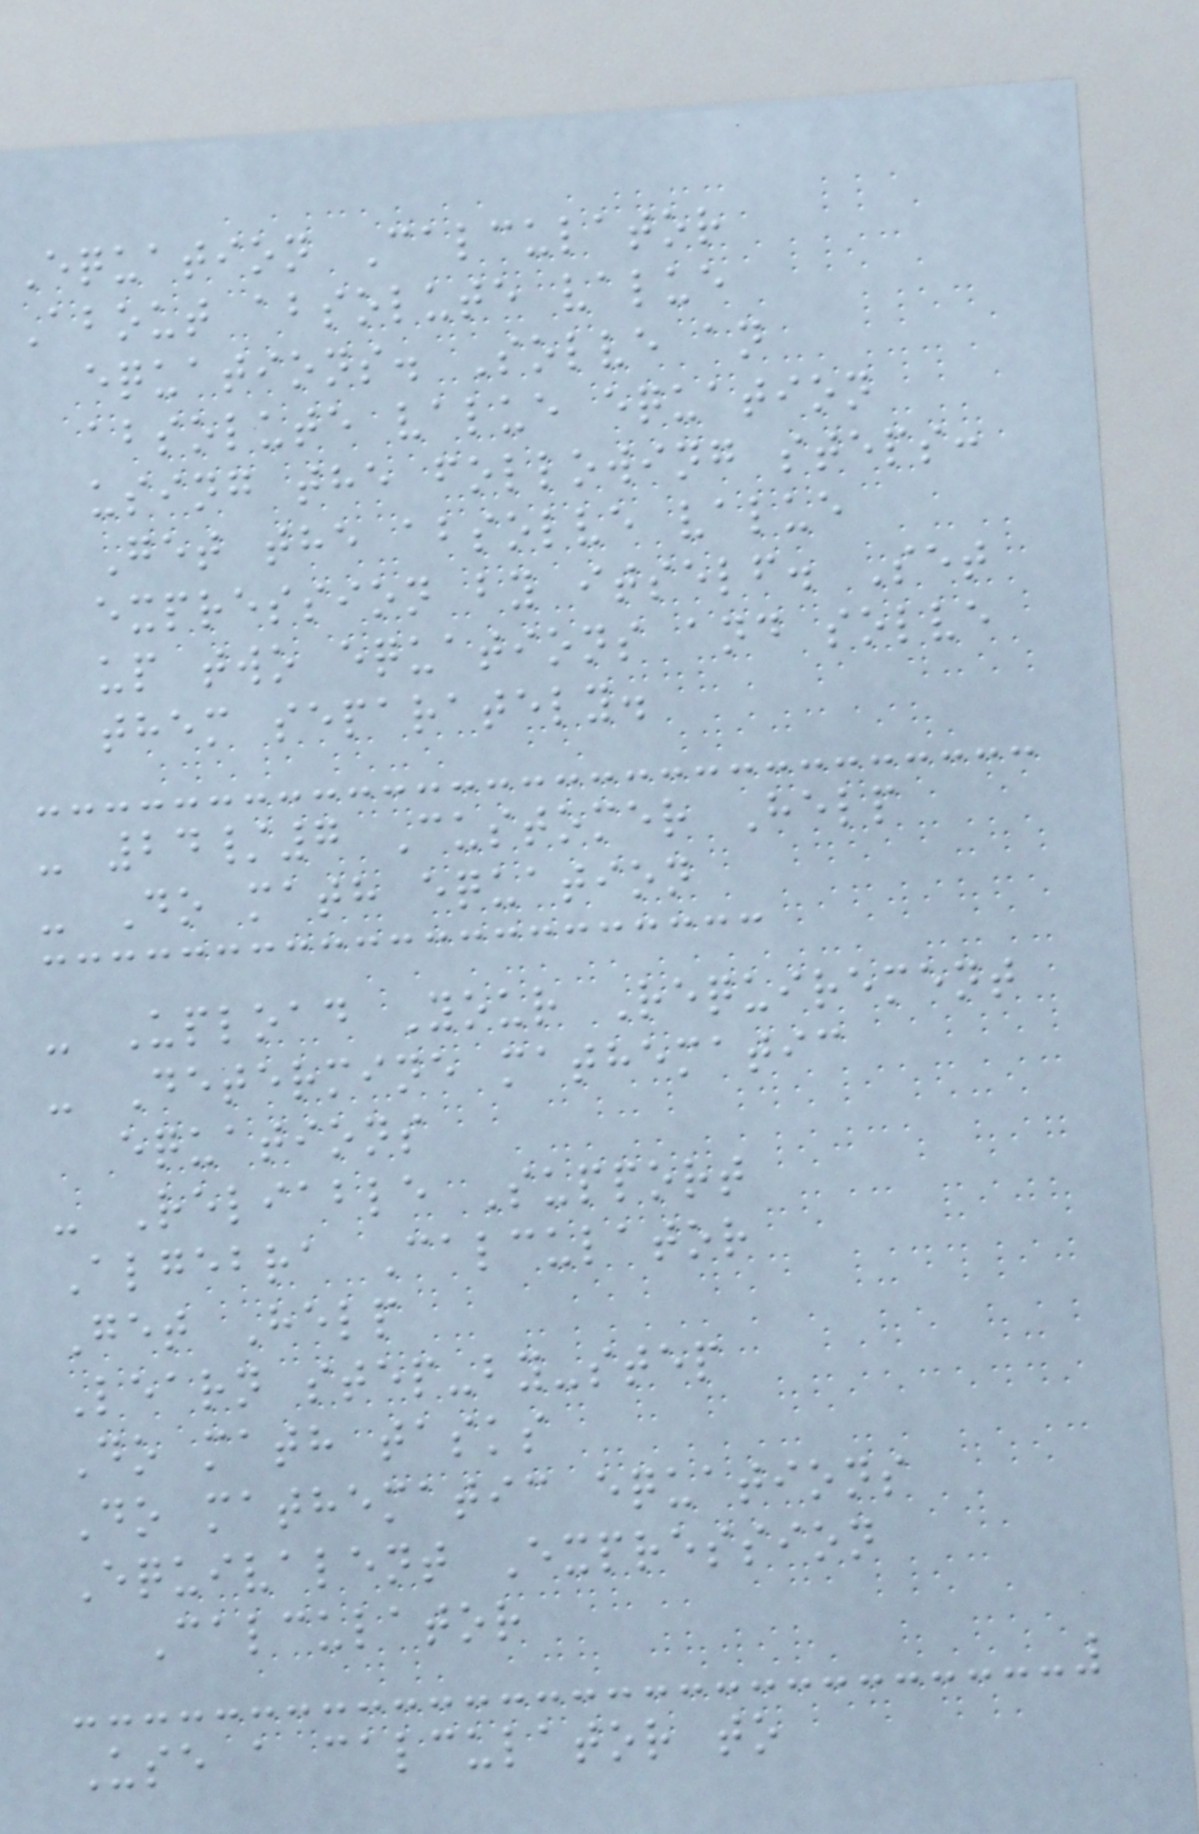Equation Calculator
About absolute value
equations. Solve an
absolute value equation
using the following steps:
Get the absolve value
expression by itself. Set
up two equations and solve
them separately.
- 24/7 Customer Help
- Do math equation
- Upload Your Requirement
- Determine mathematic
equations
- Reliable Support
Algebra Calculator
Get Help
Learn step-by-step
Do math tasks
Do mathematic equations
Equivalent Expression
Calculator
Use a calculator to
